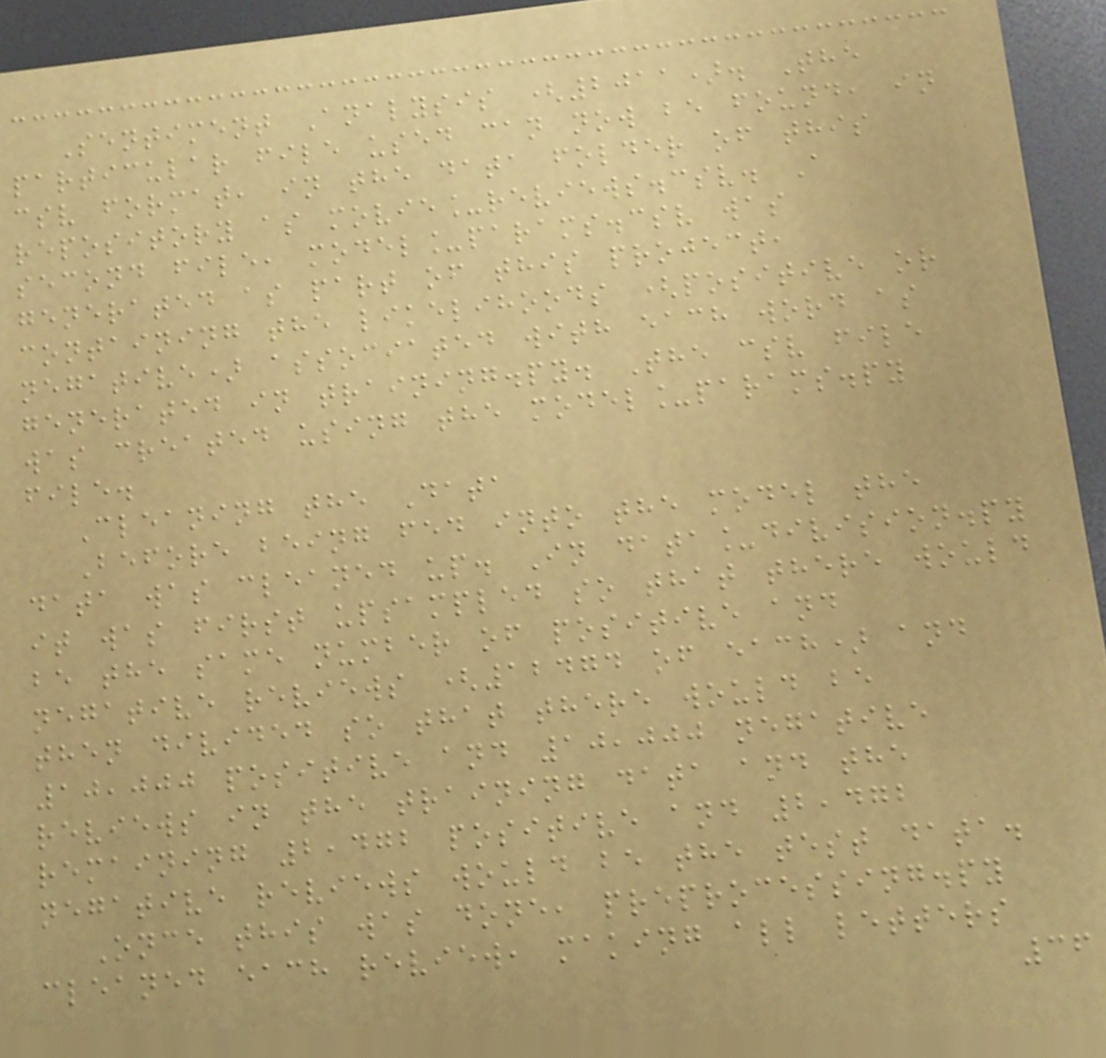Sentiment Analysis (2011). The
particular file used can now be found, in
csv format, in the data folder of this
repository as movie_reviews.csv. A
second file, model_params.csv was
generated as part of this project,
containing the likelihoods (positive or
negative) associated with each word as
generated in training.py. The csv file
was created using the model_params.py
file.
Cleaning the Data
Before being fed into the model the
data was cleaned up. In data_division.py
it was first upsampled so that there would
be the same number of positive and
negative reviews (12474 of each) and
then divided so that there would be
10,000 positive and 10,000 negative
reviews in the training data and the
remaining 2,472 positive and 2,472
negative reviews would be the test data.
Once this was done, preprocessing.py
cleaned each review, making all letters
36
